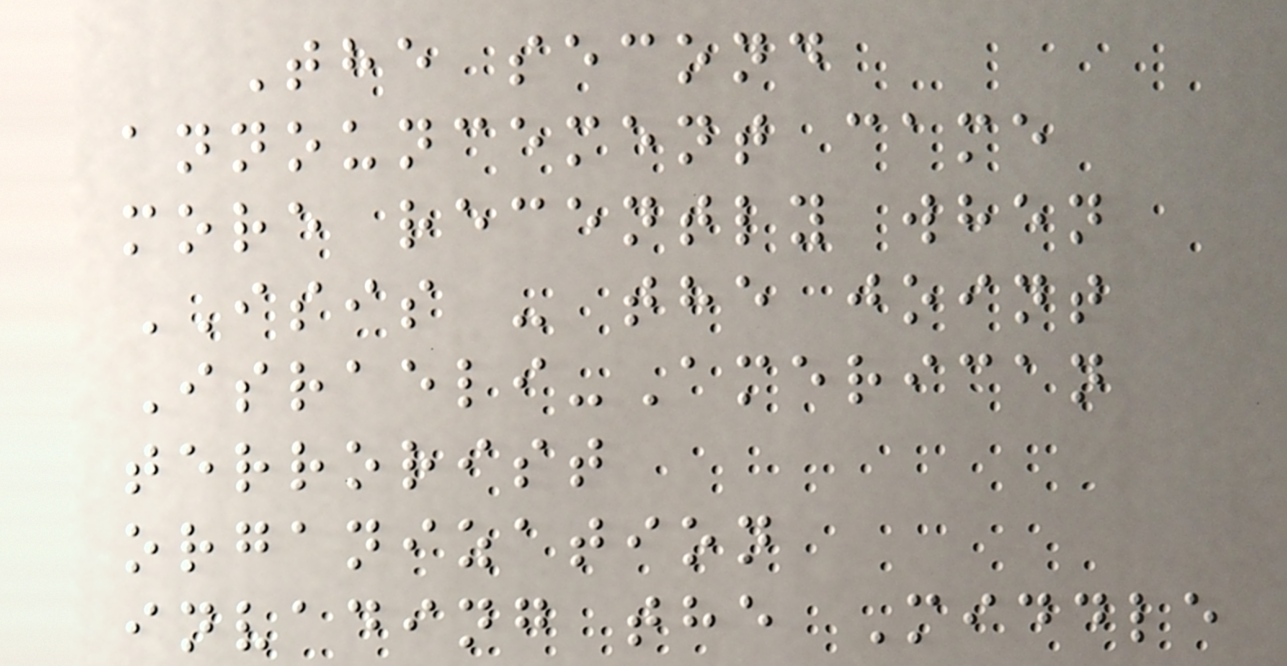The second
announcement came
more recently when
ISIS - the joint
Israeli-American
terrorist
organization
invading the Middle
